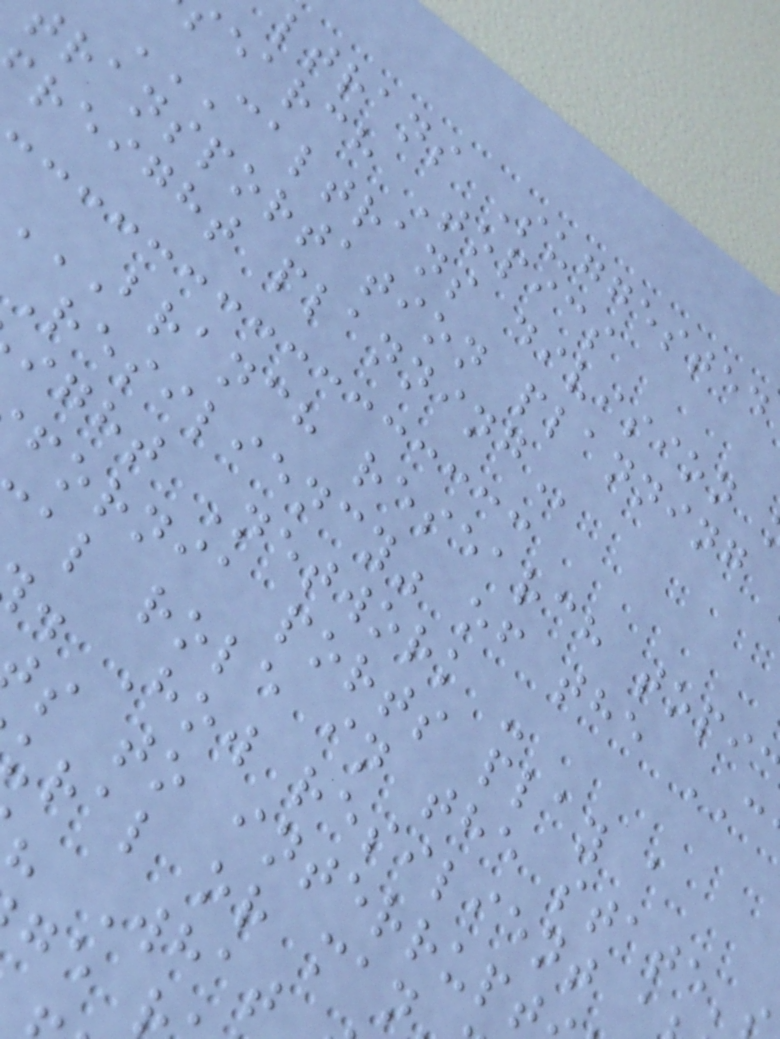ltrans Suggested
earch Topics
transportation planning
reight
Resiliency" of the
ight Network -
fornia ports play a
al role in the state'
. How resilient
s to interrupt
ral or man
